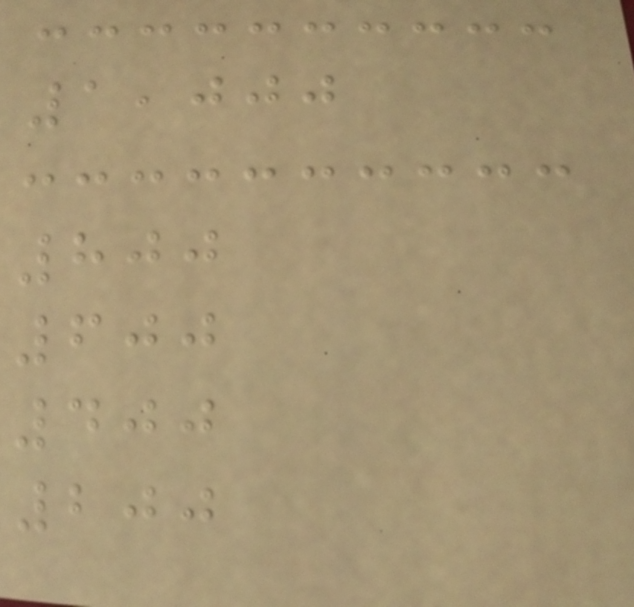1,000
800
600
400
200
